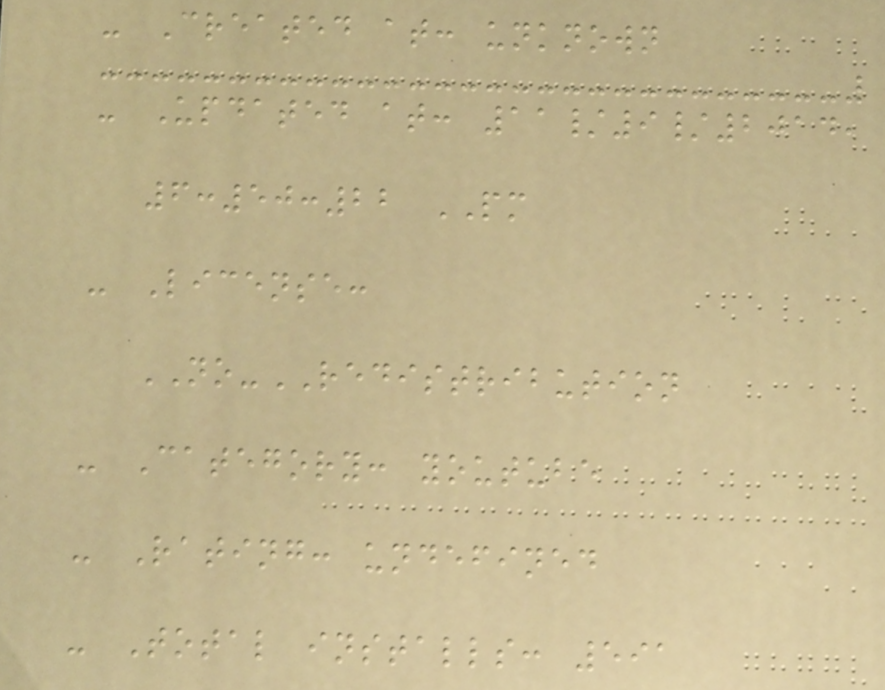- Created at: unknown
- Updated at: 11/9/2014,
6:50:22 PM
- License:
NO-REDISTRIBUTION
- Category: youtube
- Rating: undefined
- Total installs: 591
